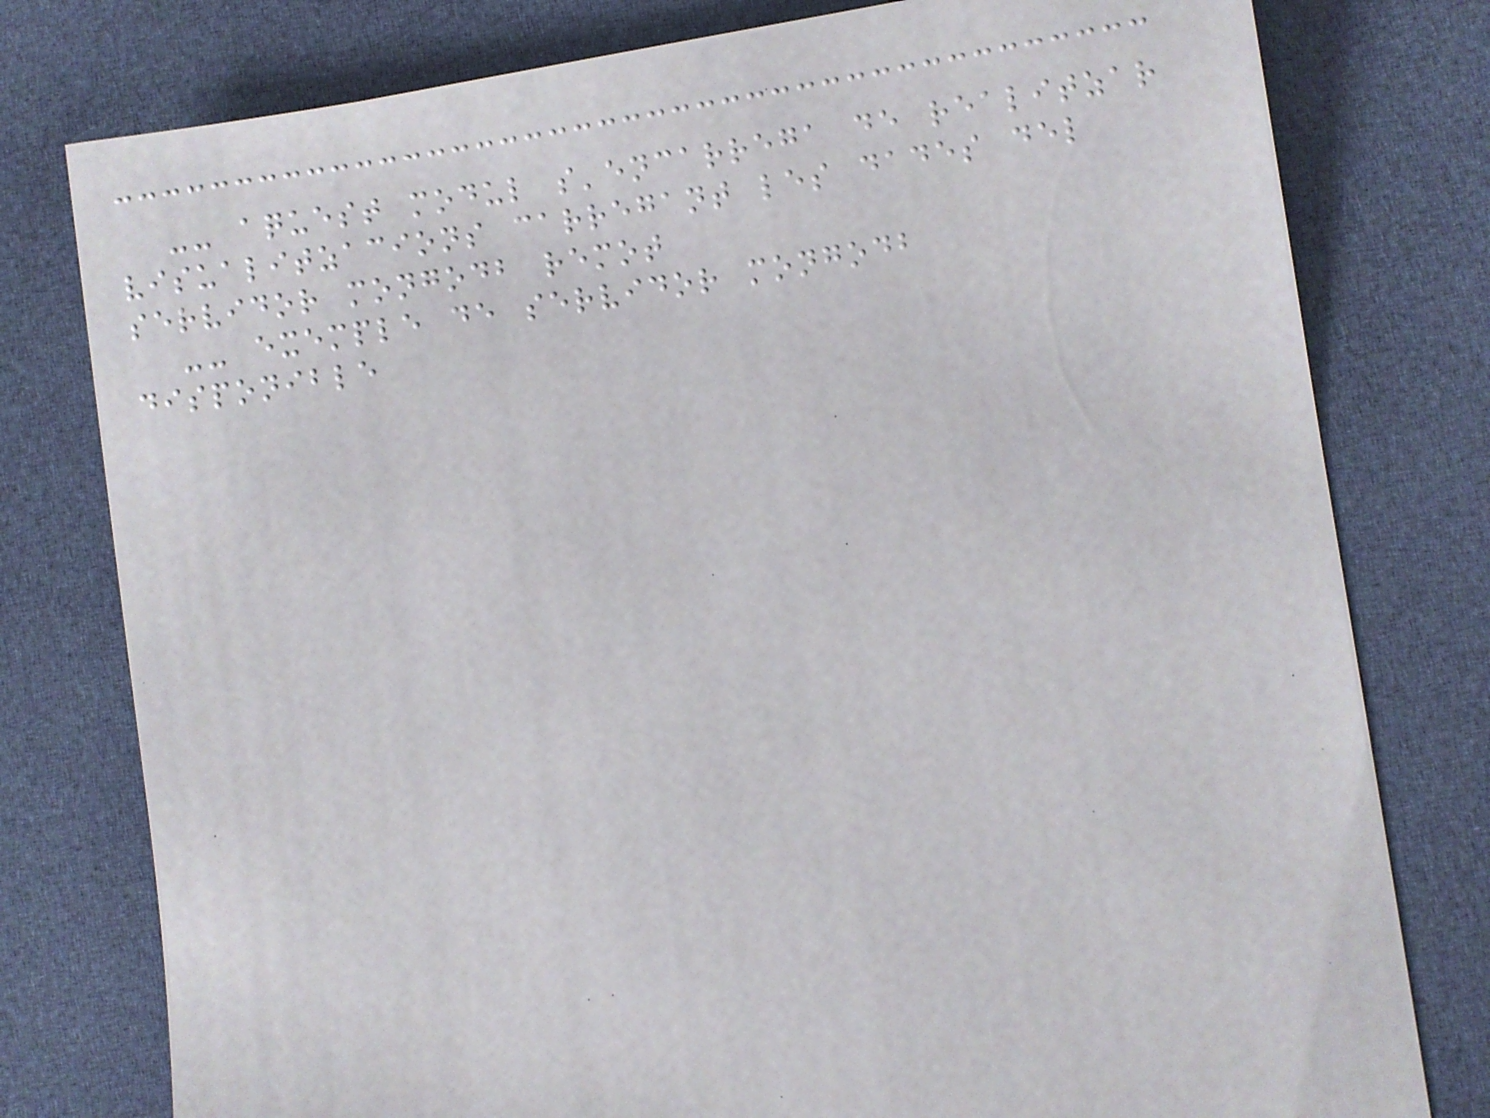-- aquest modul s'encarrega de realitzar
visualitzacions carregant les dades del
servidor mongodb remot
-- exemple de servidor mongodb
disponible
